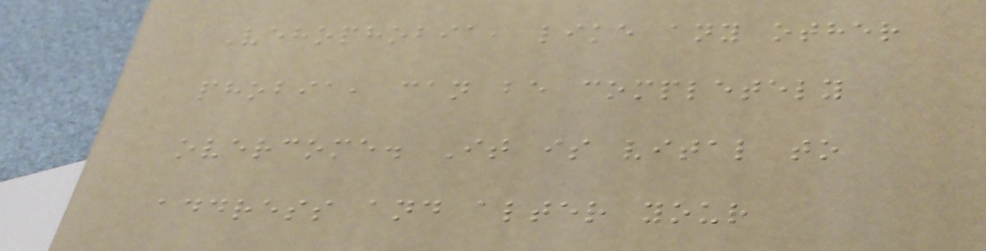Vehophobia, like any other
phobia, can be completely
overcome. It is vital to
address and alter your
